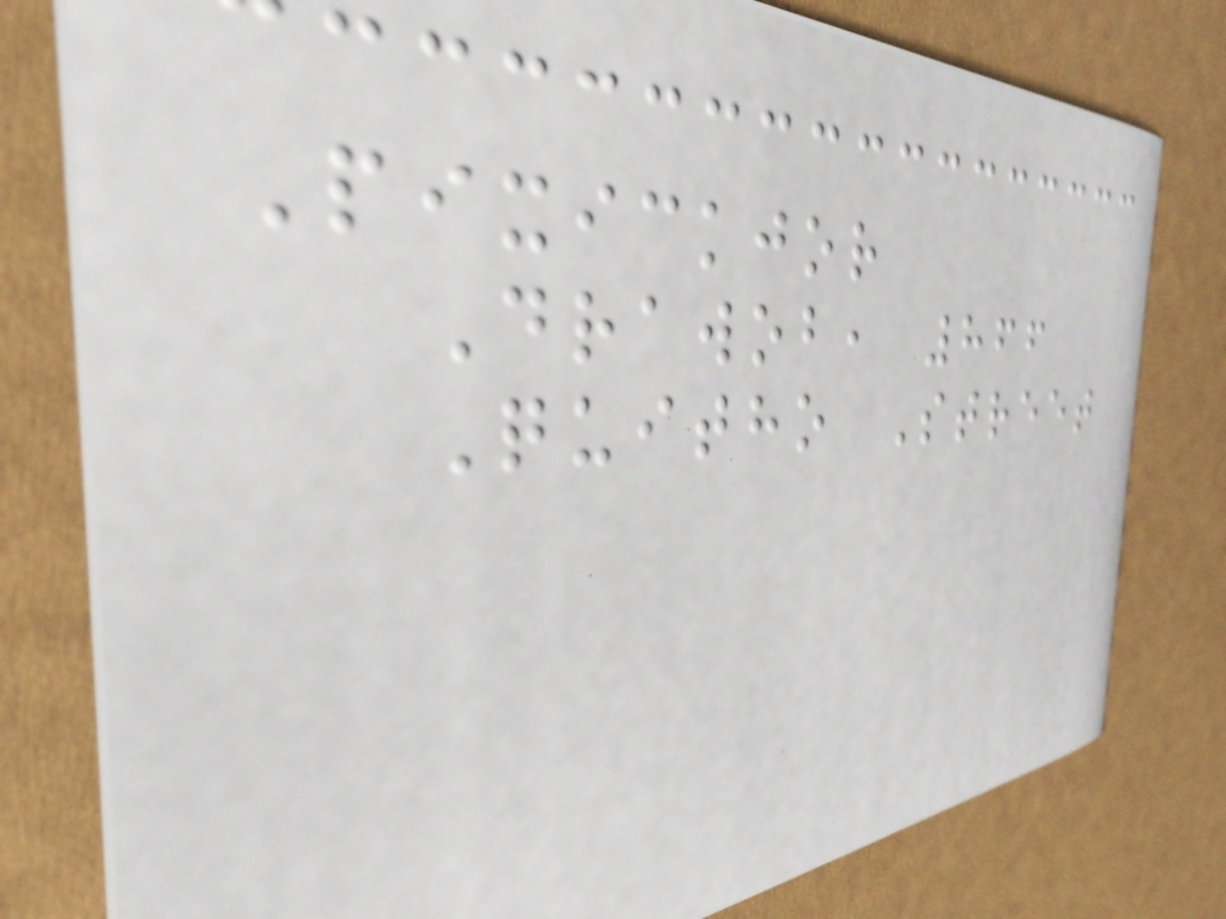Pixickjor
Drawob, 866
Quitho Street
